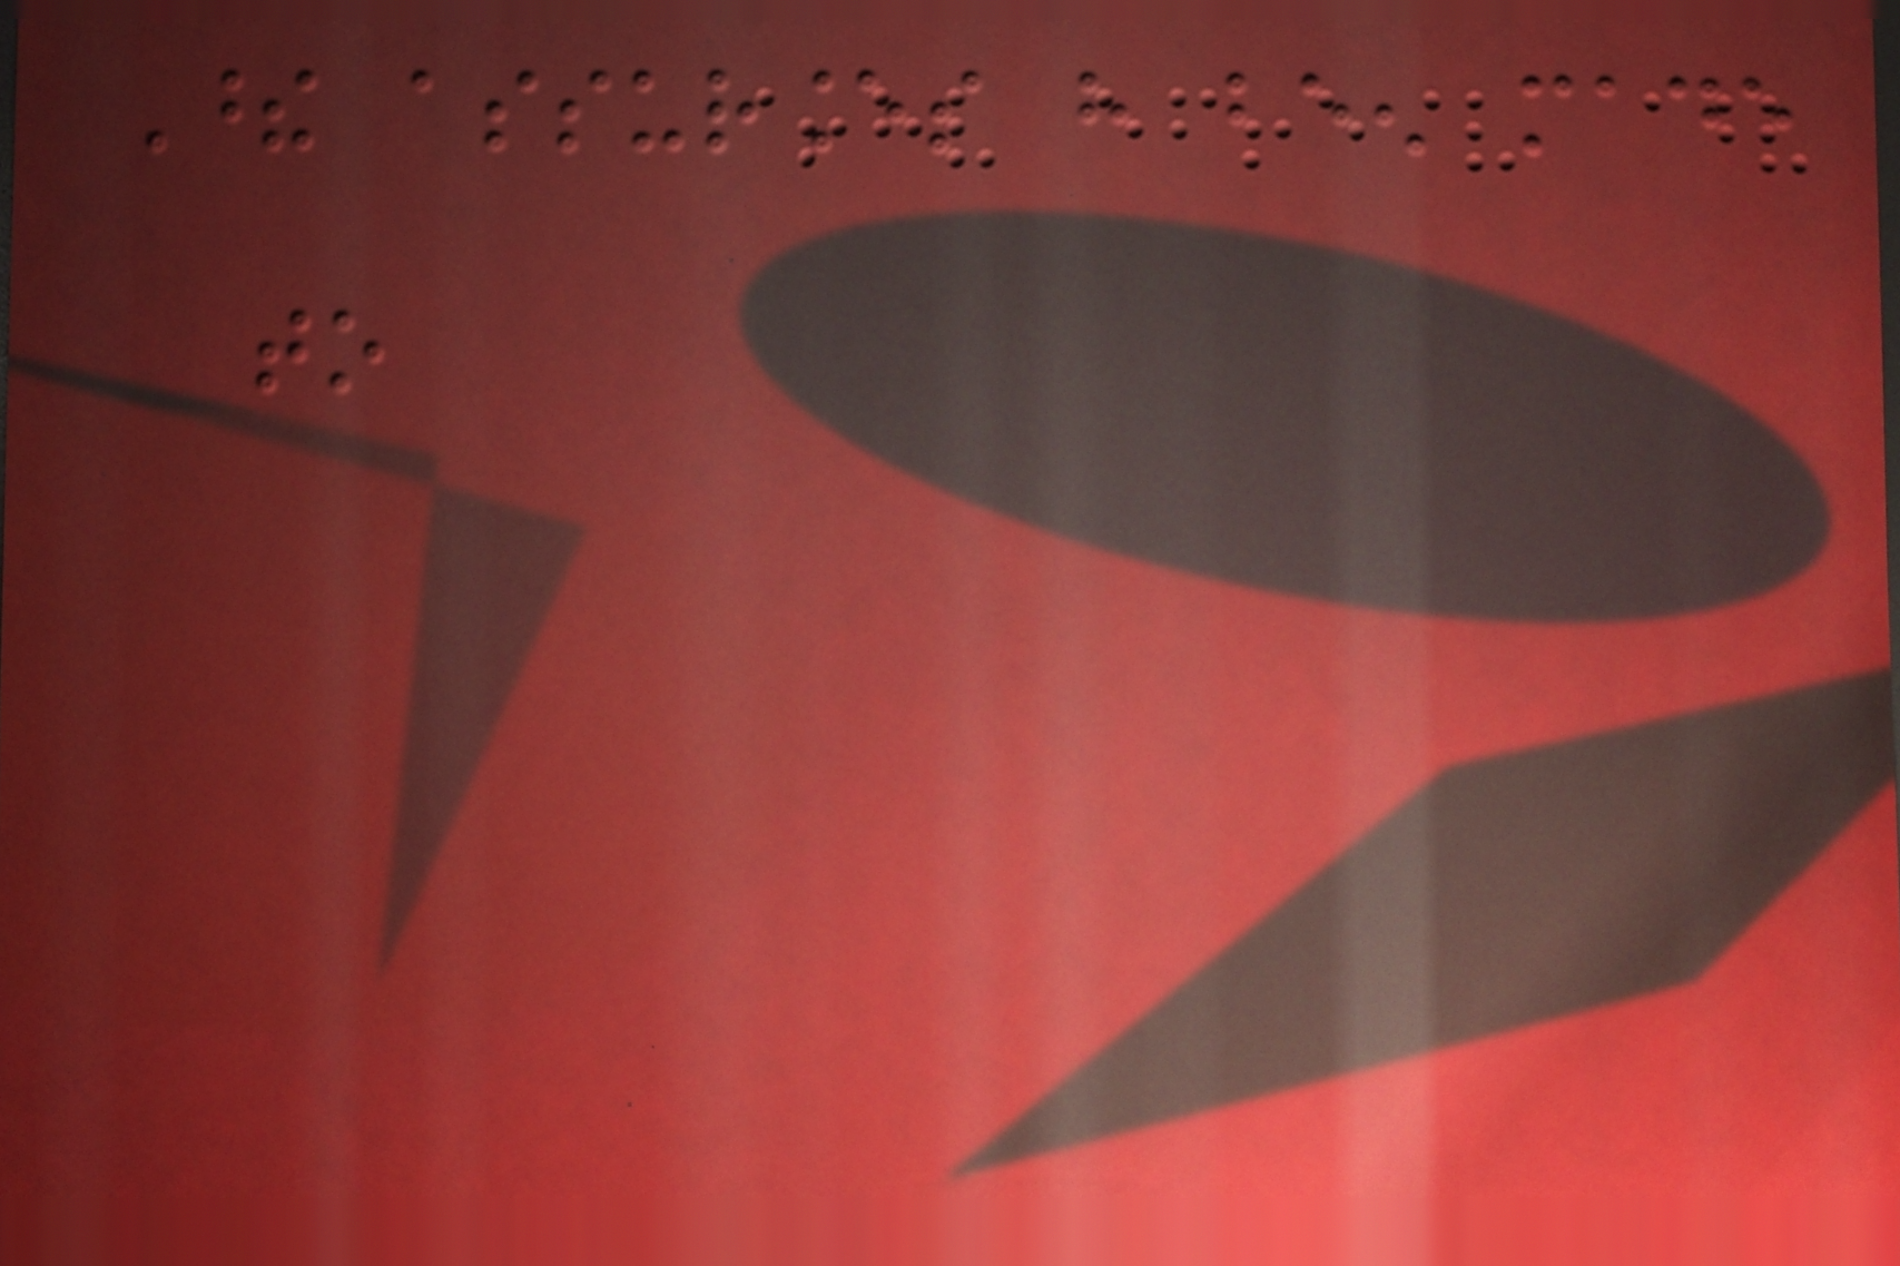These assurances have been made
to
